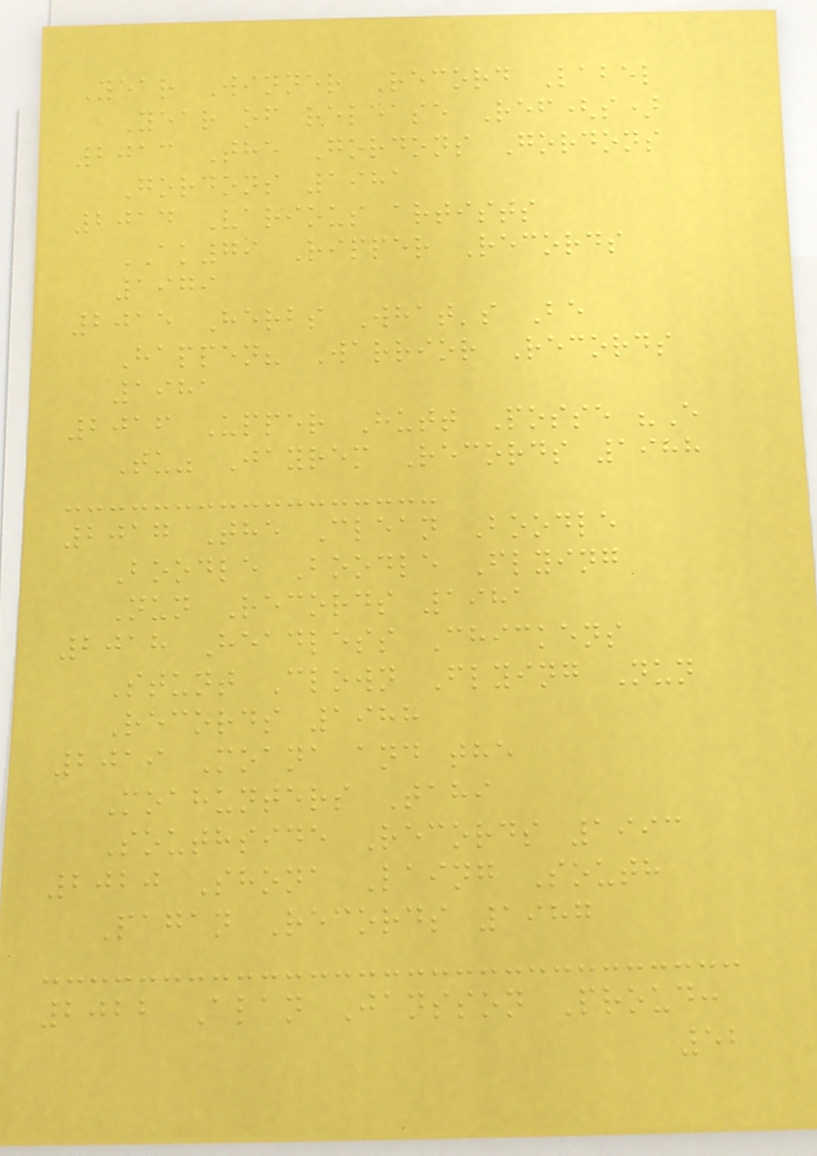Year Winner Record Label
Year of release Ref(s)
2013 The Gordons Gordons
Gordons 1981
2014 Various artists
AK79 Ripper Records
1979
2015 Herbs What's Be
Happen? Warrior Records
1981
2016 Upper Hutt Posse "E
Tu" Jayrem Records 1988
2017 The Clean Boodle
Boodle Boodle Flying
Nun Records 1981
2018 Headless Chickens
Stunt Clown Flying Nun
Records 1988
2019 Moana and the
Moahunters Tahi
Southside Records 1993
2020 Shona Laing South
Pagan Records 1987
2022 Alan Jansson Proud:
52
